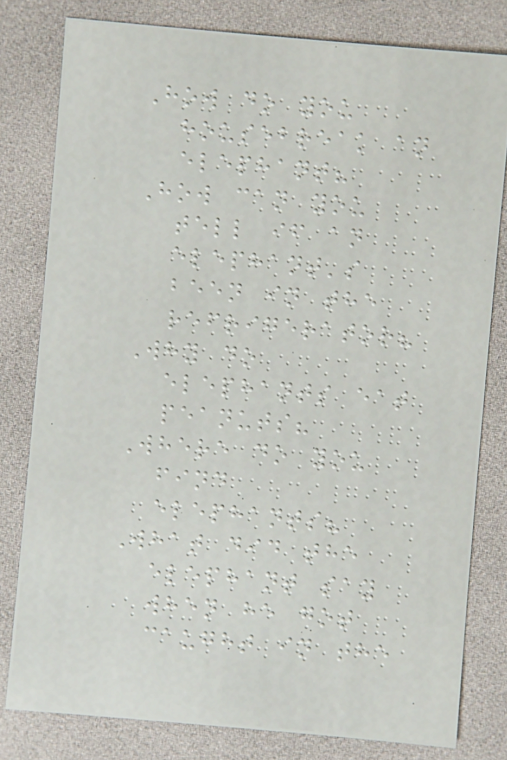How do you
housebreak an
elephant?
How can you
tell if an
elephant's
been in the
refrigerator?
Why do
elephants eat
peanuts?
Where do you
find
elephants?
What did the
elephant say
when he got
caught in the
